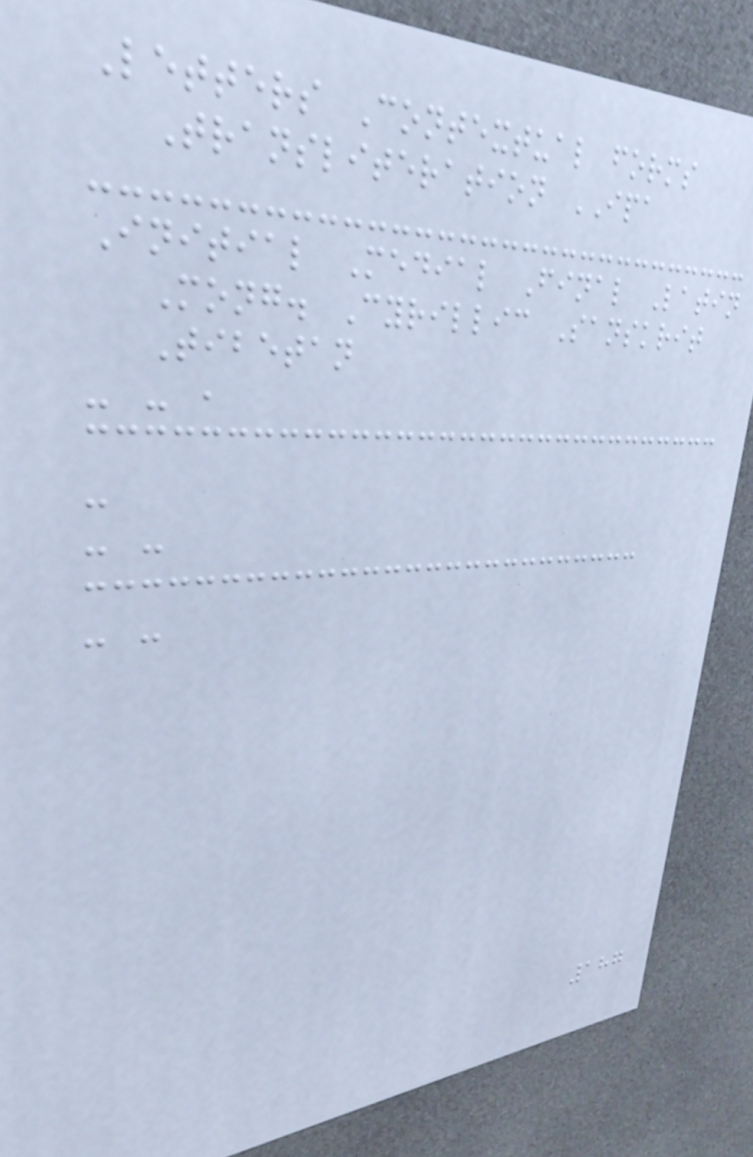Letters Contextual forms
Transliteration IPA
Initial Medial Final Latin
Mong. Cyrillic Sanskrit
Tibetan
- - ,
-
- -
- -
187
